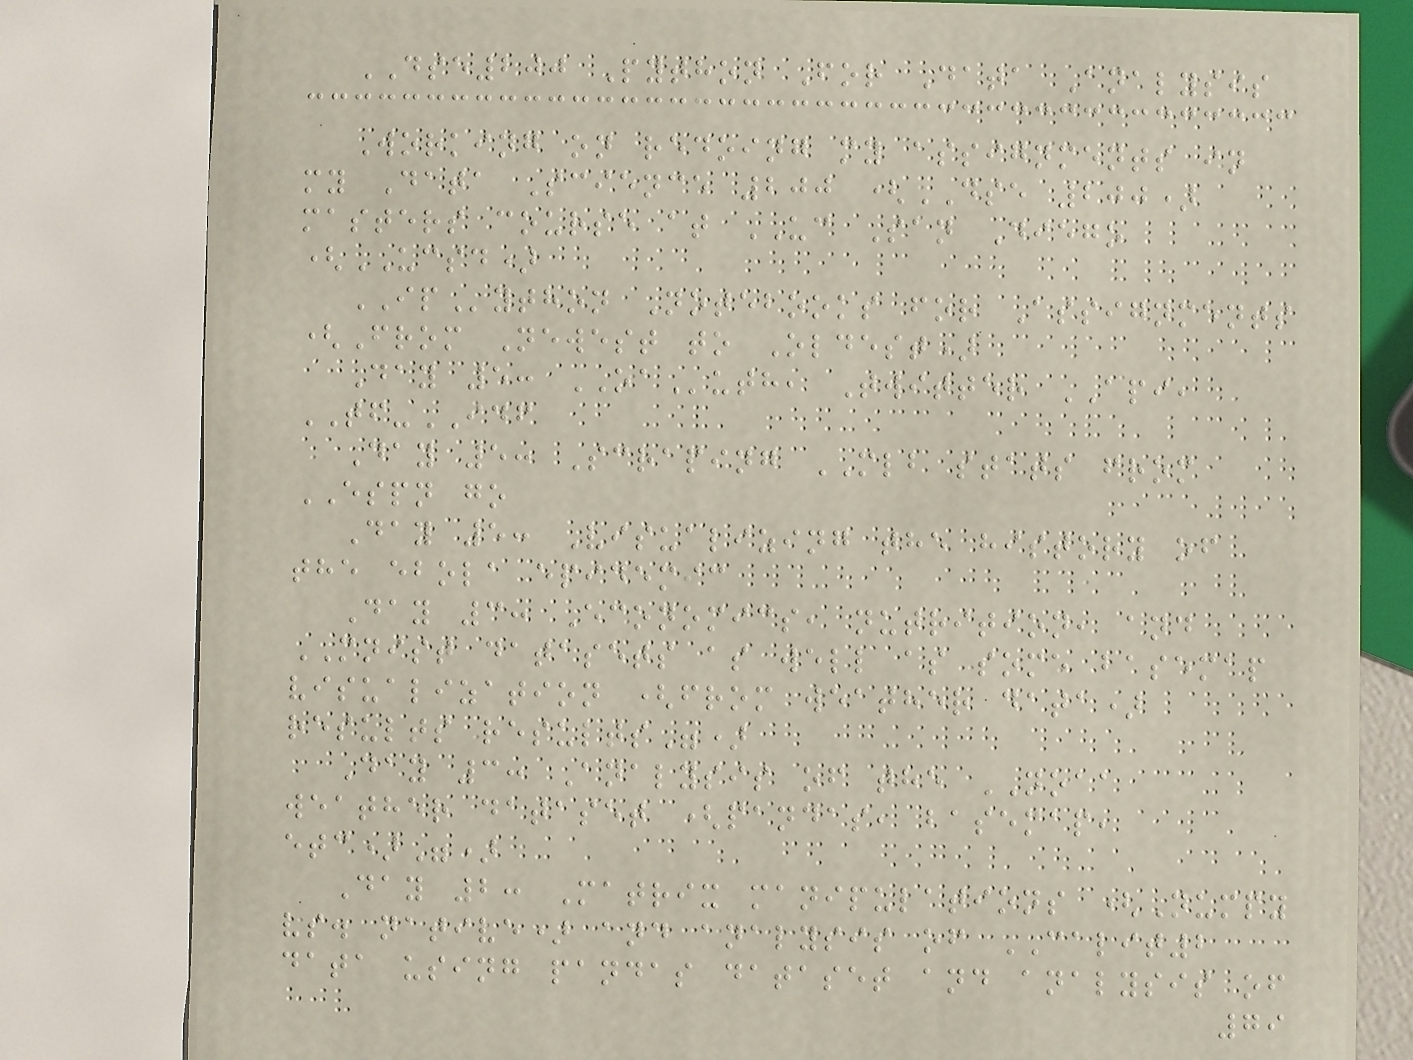DSE200 Python For Data Analysis
Working on redoing my assignments in
my Data Science 200 (DSE 200)
masters course at UC San Diego
(UCSD)
IPython Notebooks for Assignments
(From Newest to Oldest)
Day 5: OAuth, Twitter API,
TF-IDF
Day 5: Scraping MLB stats from
ESPN go
Day 5: Visualizing the history of
the ebola epidemic
Day 3: Economics, nutrition, and
MNIST datasets as well as some basemap
visualization (from weather data)
results results")
Day 3: Analysis of the NOAA
weather dataset (pandas, basemap,
etc)")
Day 2: Matrix manipulations (Numpy
vs. native) and analysis of CALIT2
data using pandas dataset and analysis of
79
